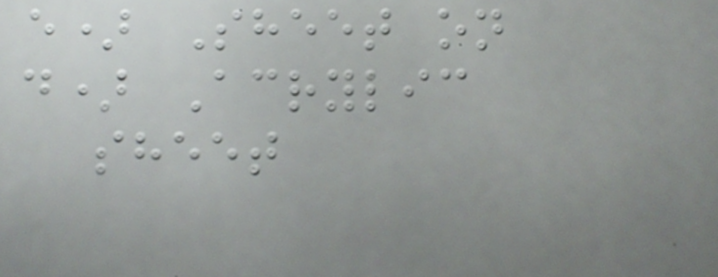e) Sheet on
d) Acrylic
sheet
